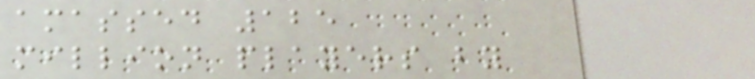amassed 125
million players by
